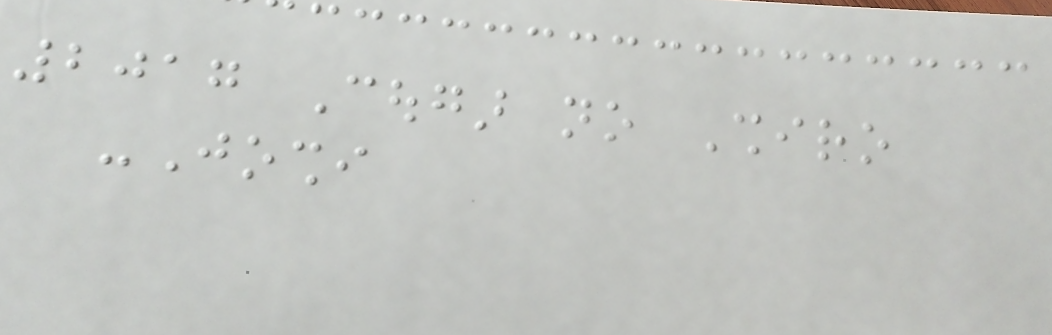2017 Cougar no Shiro
-Joshi
